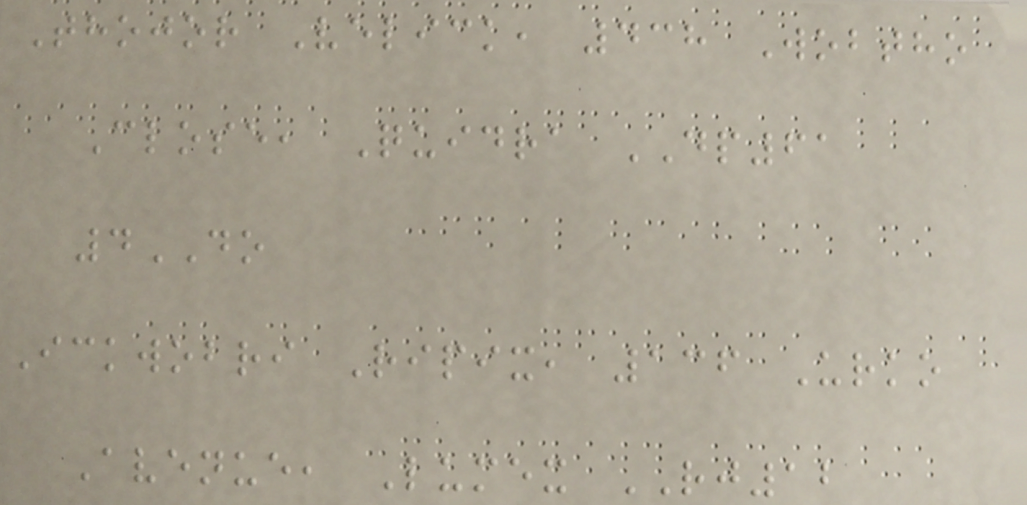Thojor Velick, 438 Wobtho
Close, Quidra DP61
4DO
Ickwobri Ripix, 136 Urko
Avenue, Lumex RJ12
